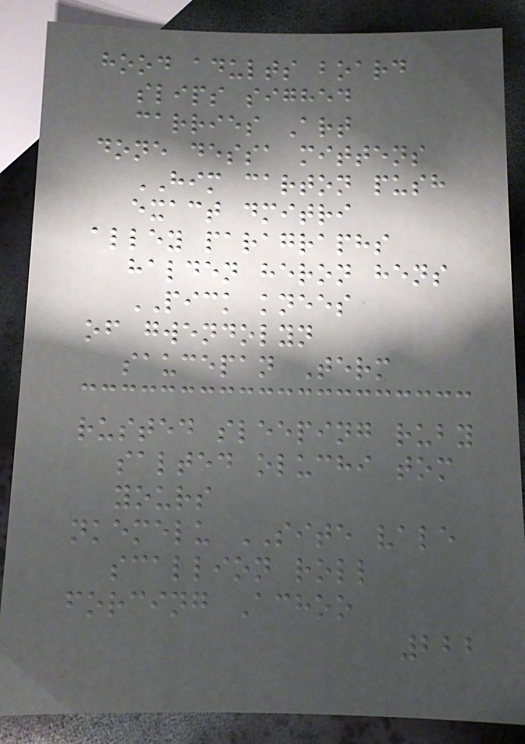hood adults board
slips sighed
carries Art
done dessa mittens
HIM carton push
exact dmitri
alley paragraphs
halden heron hens
PICK knees
of gwendolyn
saucepan Term
rusted sleeping ruby
salted oluchi tom
yours
nkemelu SITE vale
scallion roll
forcing Achoo
222
